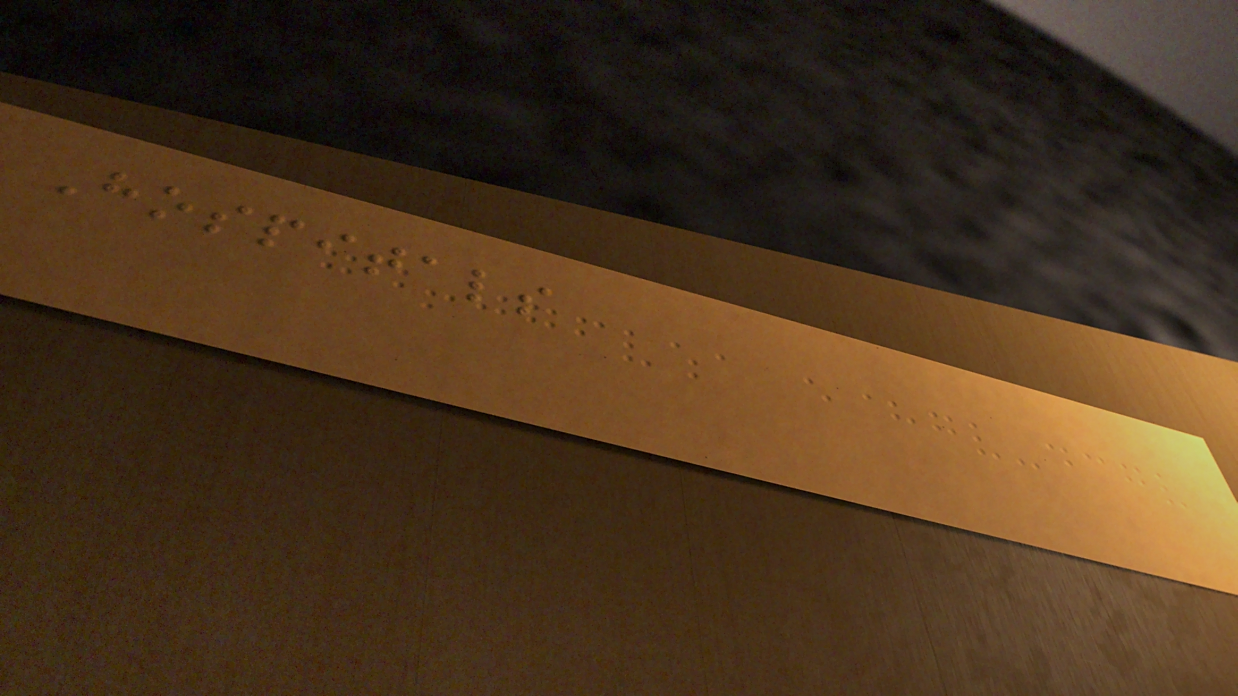Hospitals
